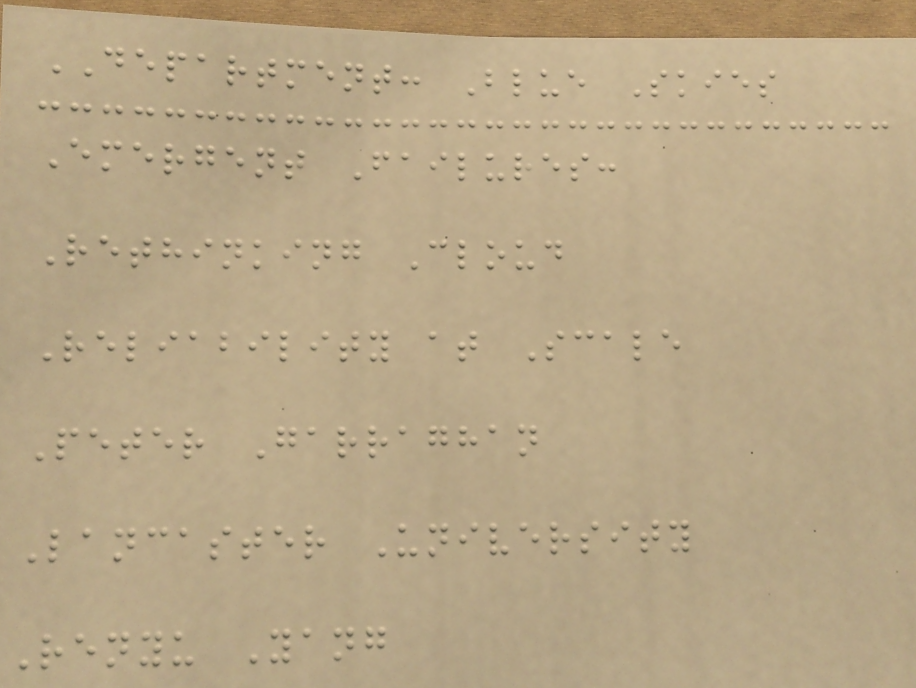DEPARTMENT: Blue Skies
Emergent Failures:
Rethinking Cloud
Reliability at Scale
Peter Garraghan
Lancaster University
Renyu Yang
